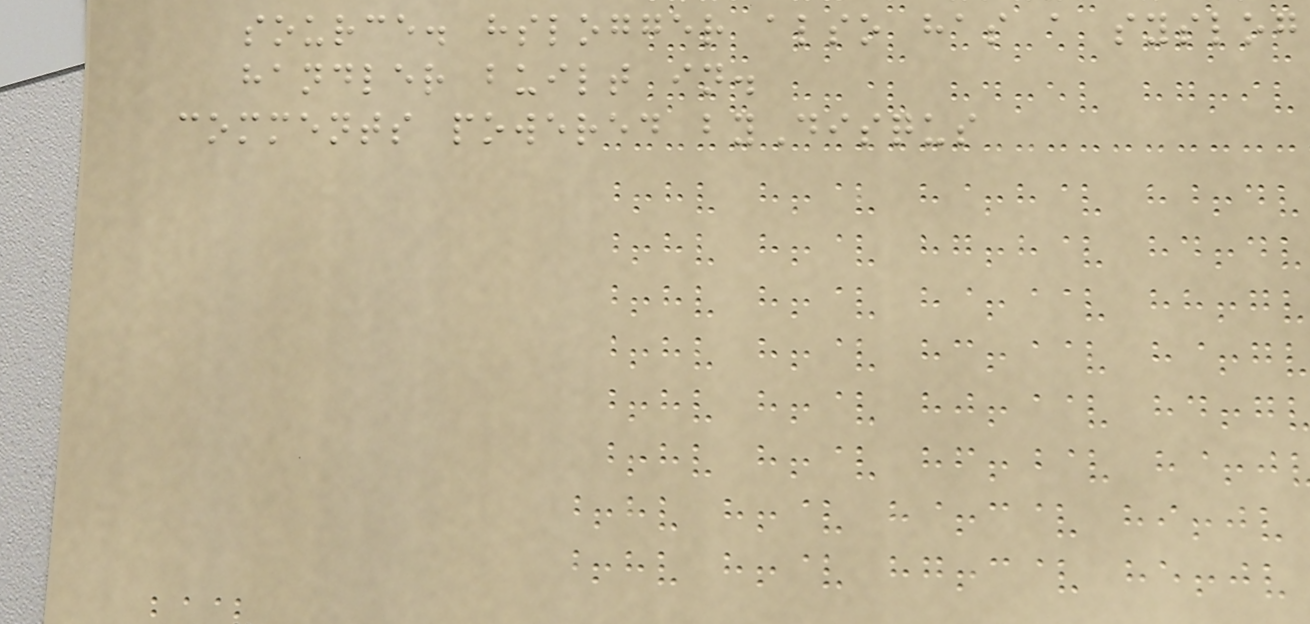source. hslogger also has a syslog
handler built in.
comments powered byDisqus
